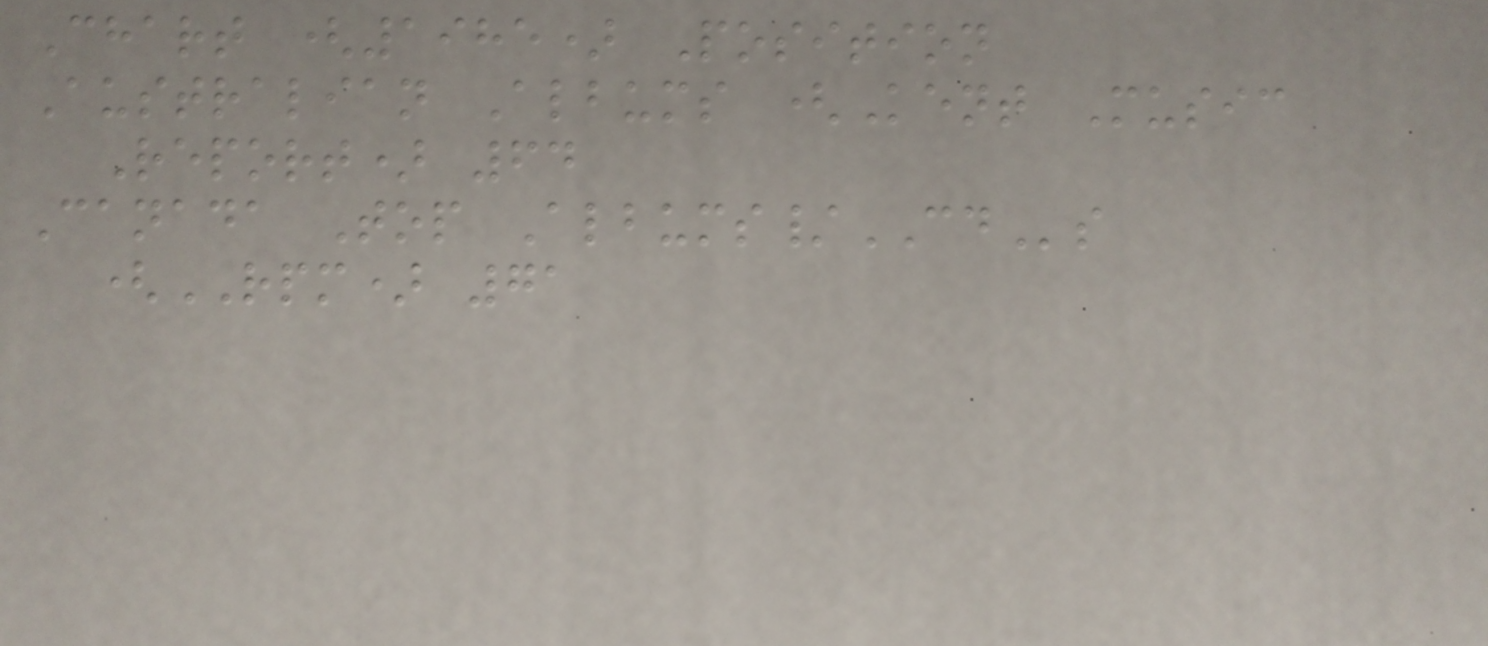Chart (1985) Position
Australian Albums (Kent Music
Report) 64
Canada Top Albums/CDs
(RPM) 71
